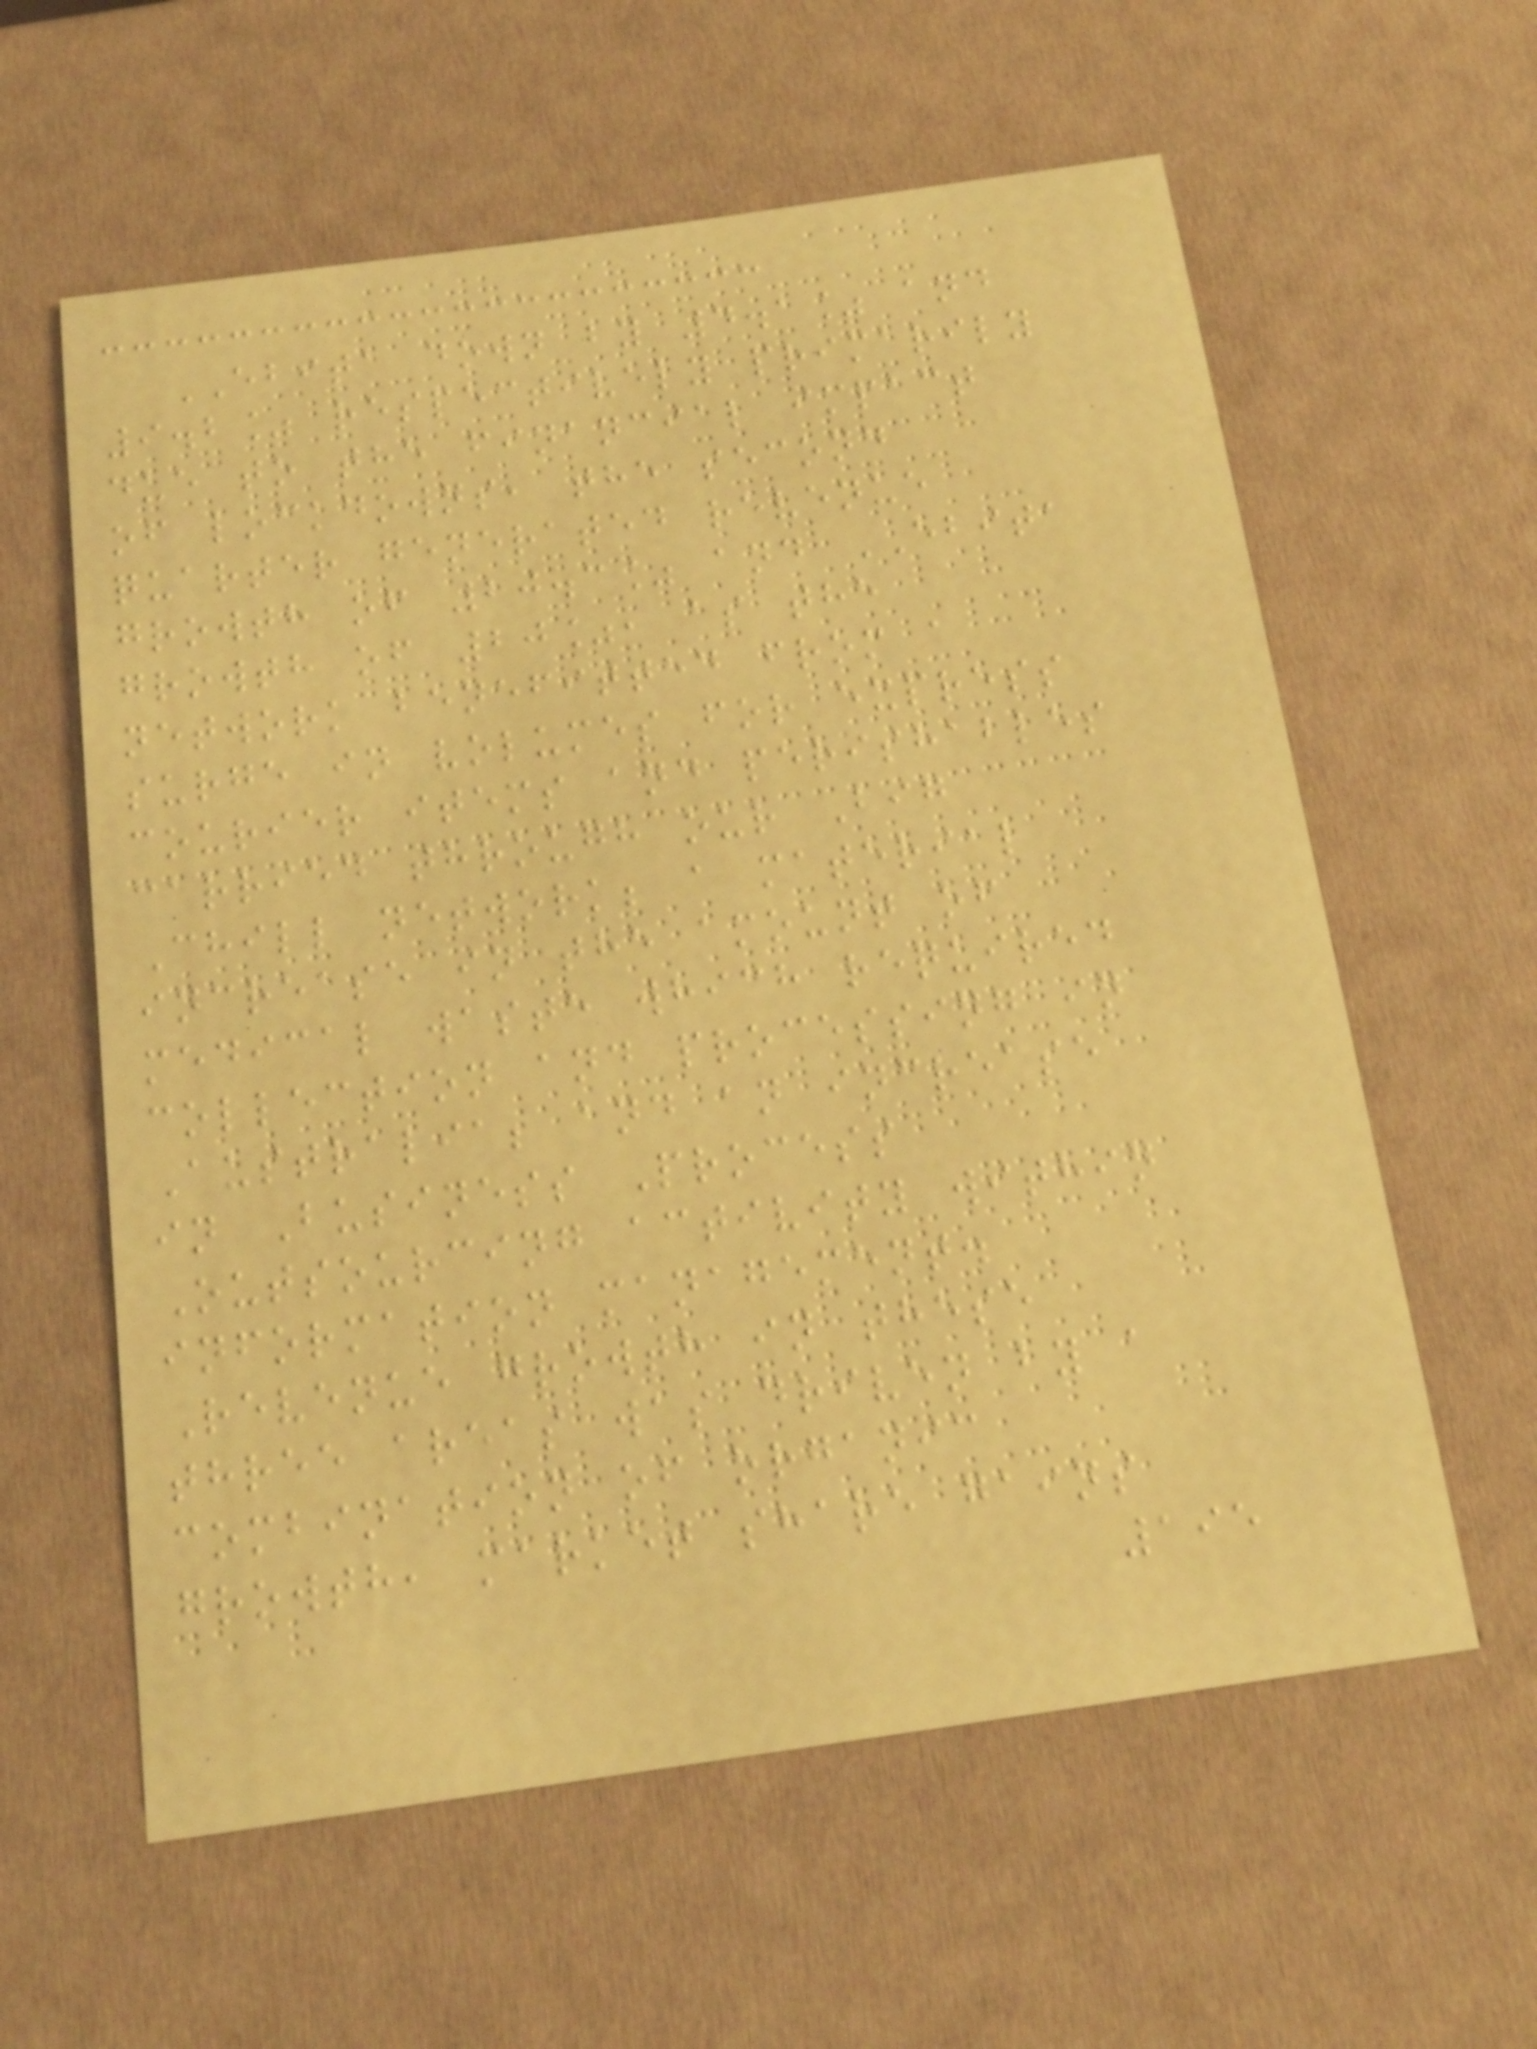EBITA down by 4.1% and
9.2% respectively primarily
due to the financial impact
of lockdowns, the second
quarter generated revenue
growth of 20.3% and EBITA
growth of 20%, as the
network benefitted from a
surge in volumes for express
courier items and perishables
carried through our Big
Chill network; a material
increase in the amount of
medical waste which required
collection and processing in
Australia; and an increase
in Business Process
Outsourcing activity within
information management.
Revenue growth in these
three areas was driven by a
combination of organic
growth, market share gains
195
